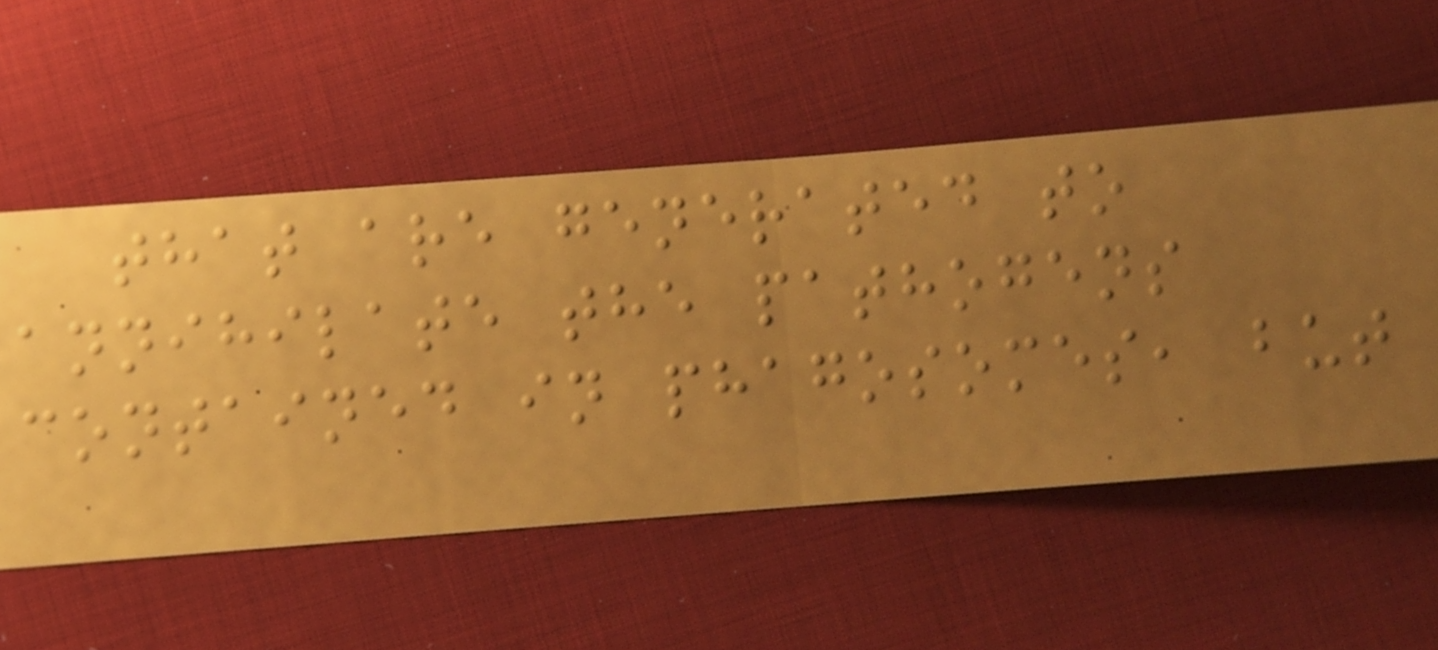that are generated to
annihilate the pathogens
contained in phagosomes, but
